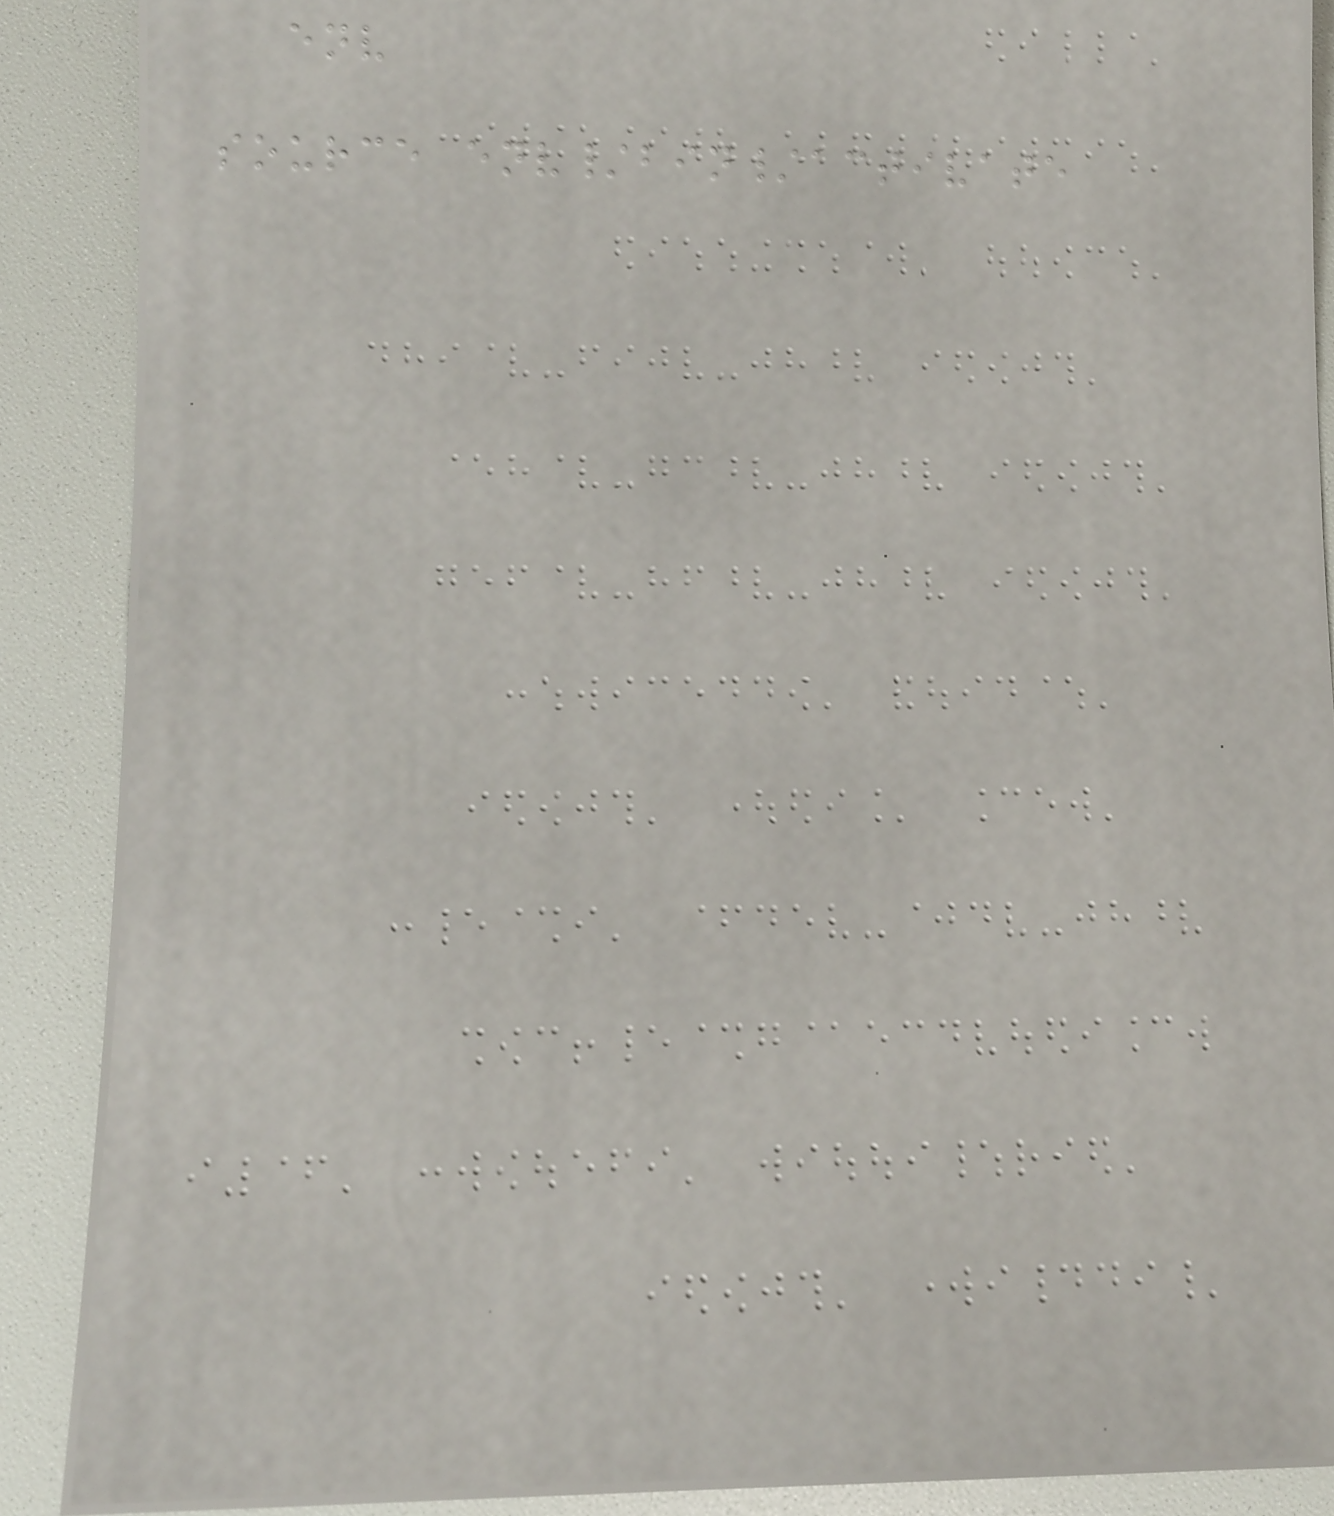env
source env/bin/activate
